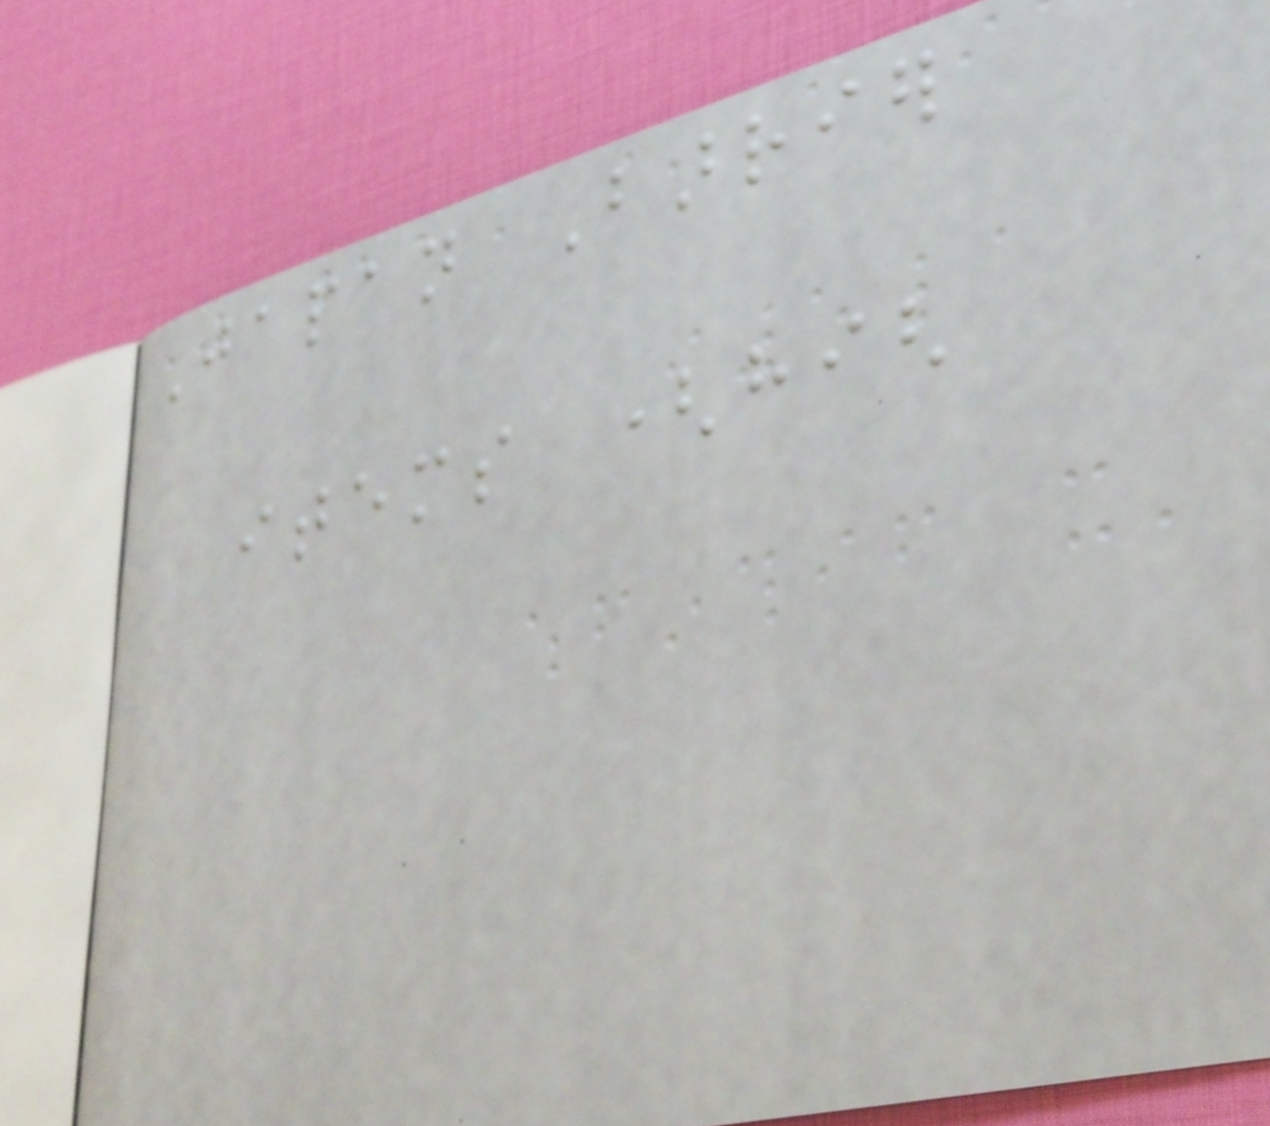Japan Barrier
items (high
